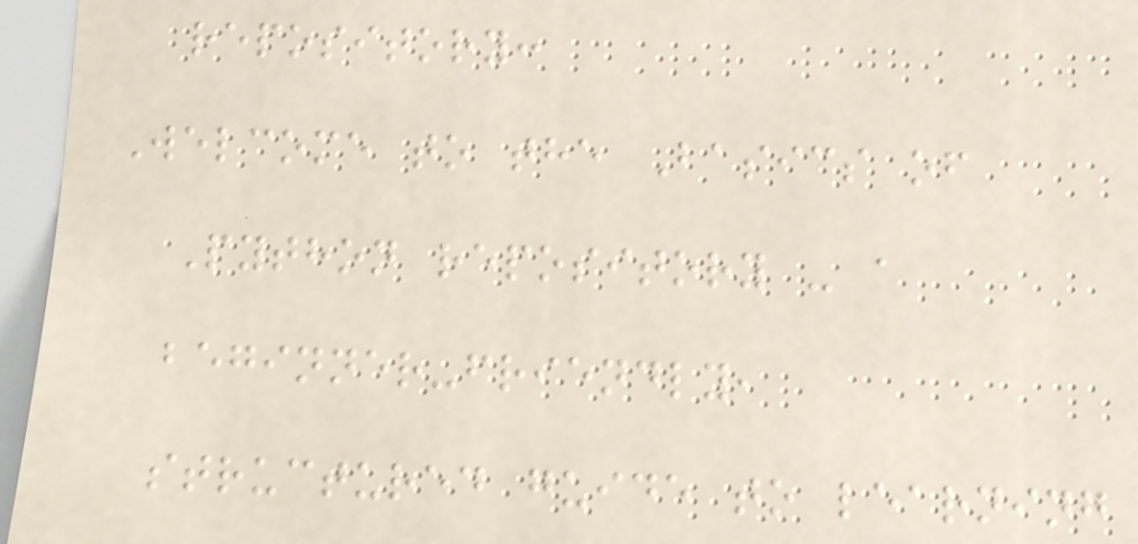repository:
Welcome to the Basics of
Python repository - a
beginner-friendly,
structured guide to learning
